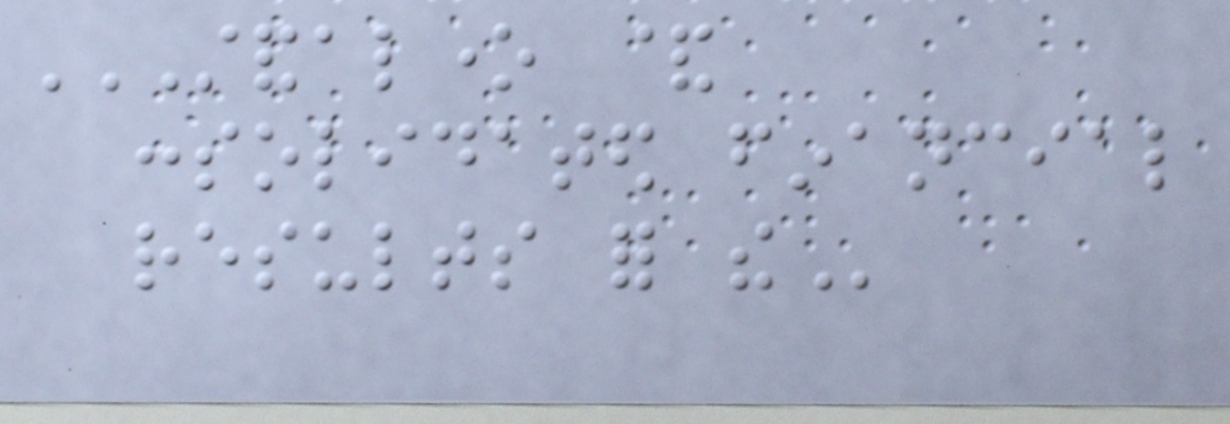STANDALONE &
CONSOLIDATED FINANCIAL
RESULTS FOR THE
